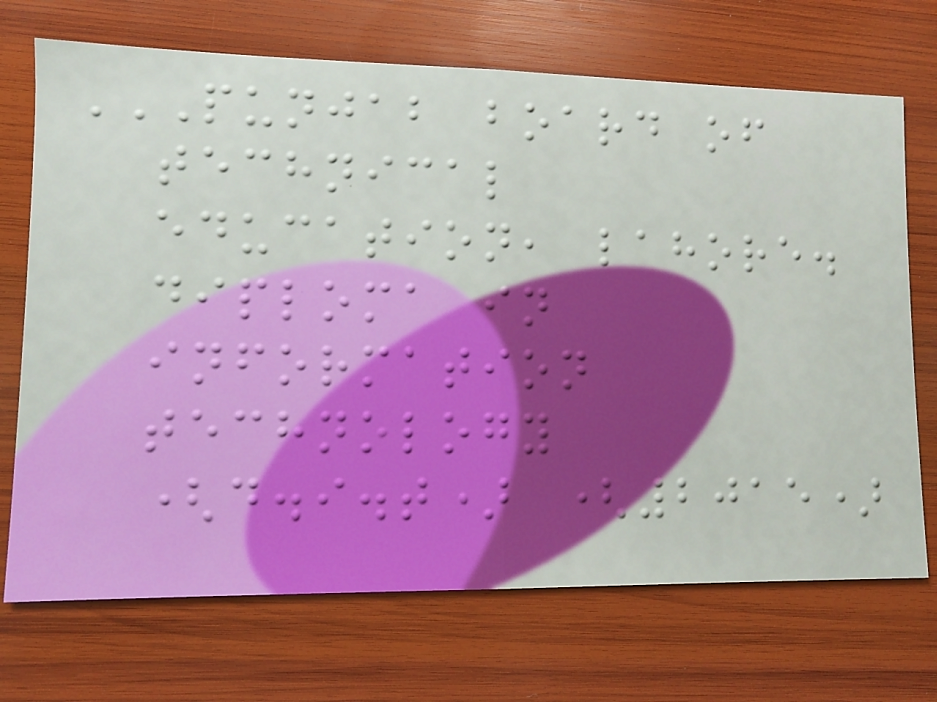PUNJAB BOARD OF
TECHNICAL
EDUCATION, LAHORE.
DIPLOMA IN
INFORMATION
TECHNOLOGY
(D.I.T) (2015)
